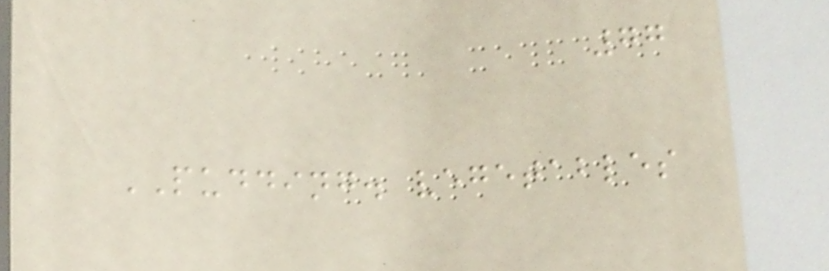77
PUDDING. vegetables
